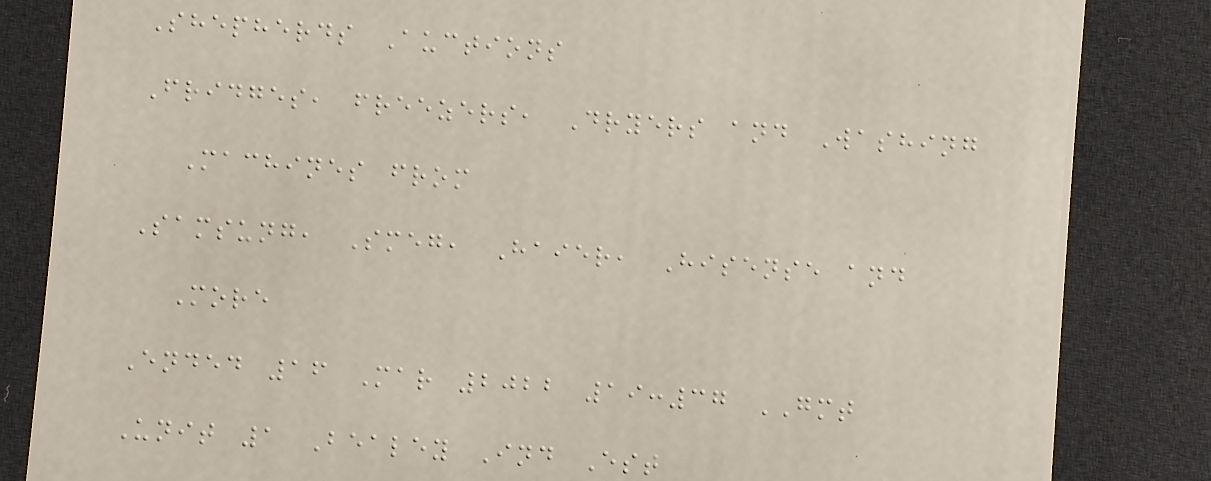Shepherds Auctions
Fridges, freezers, Dryers and Washing
Machines from
Samsung, Smeg, Haier, Hisense and
More
Ended 16 Mar 2022 19:37 GMT
Unit 1 Bealey Ind Est
